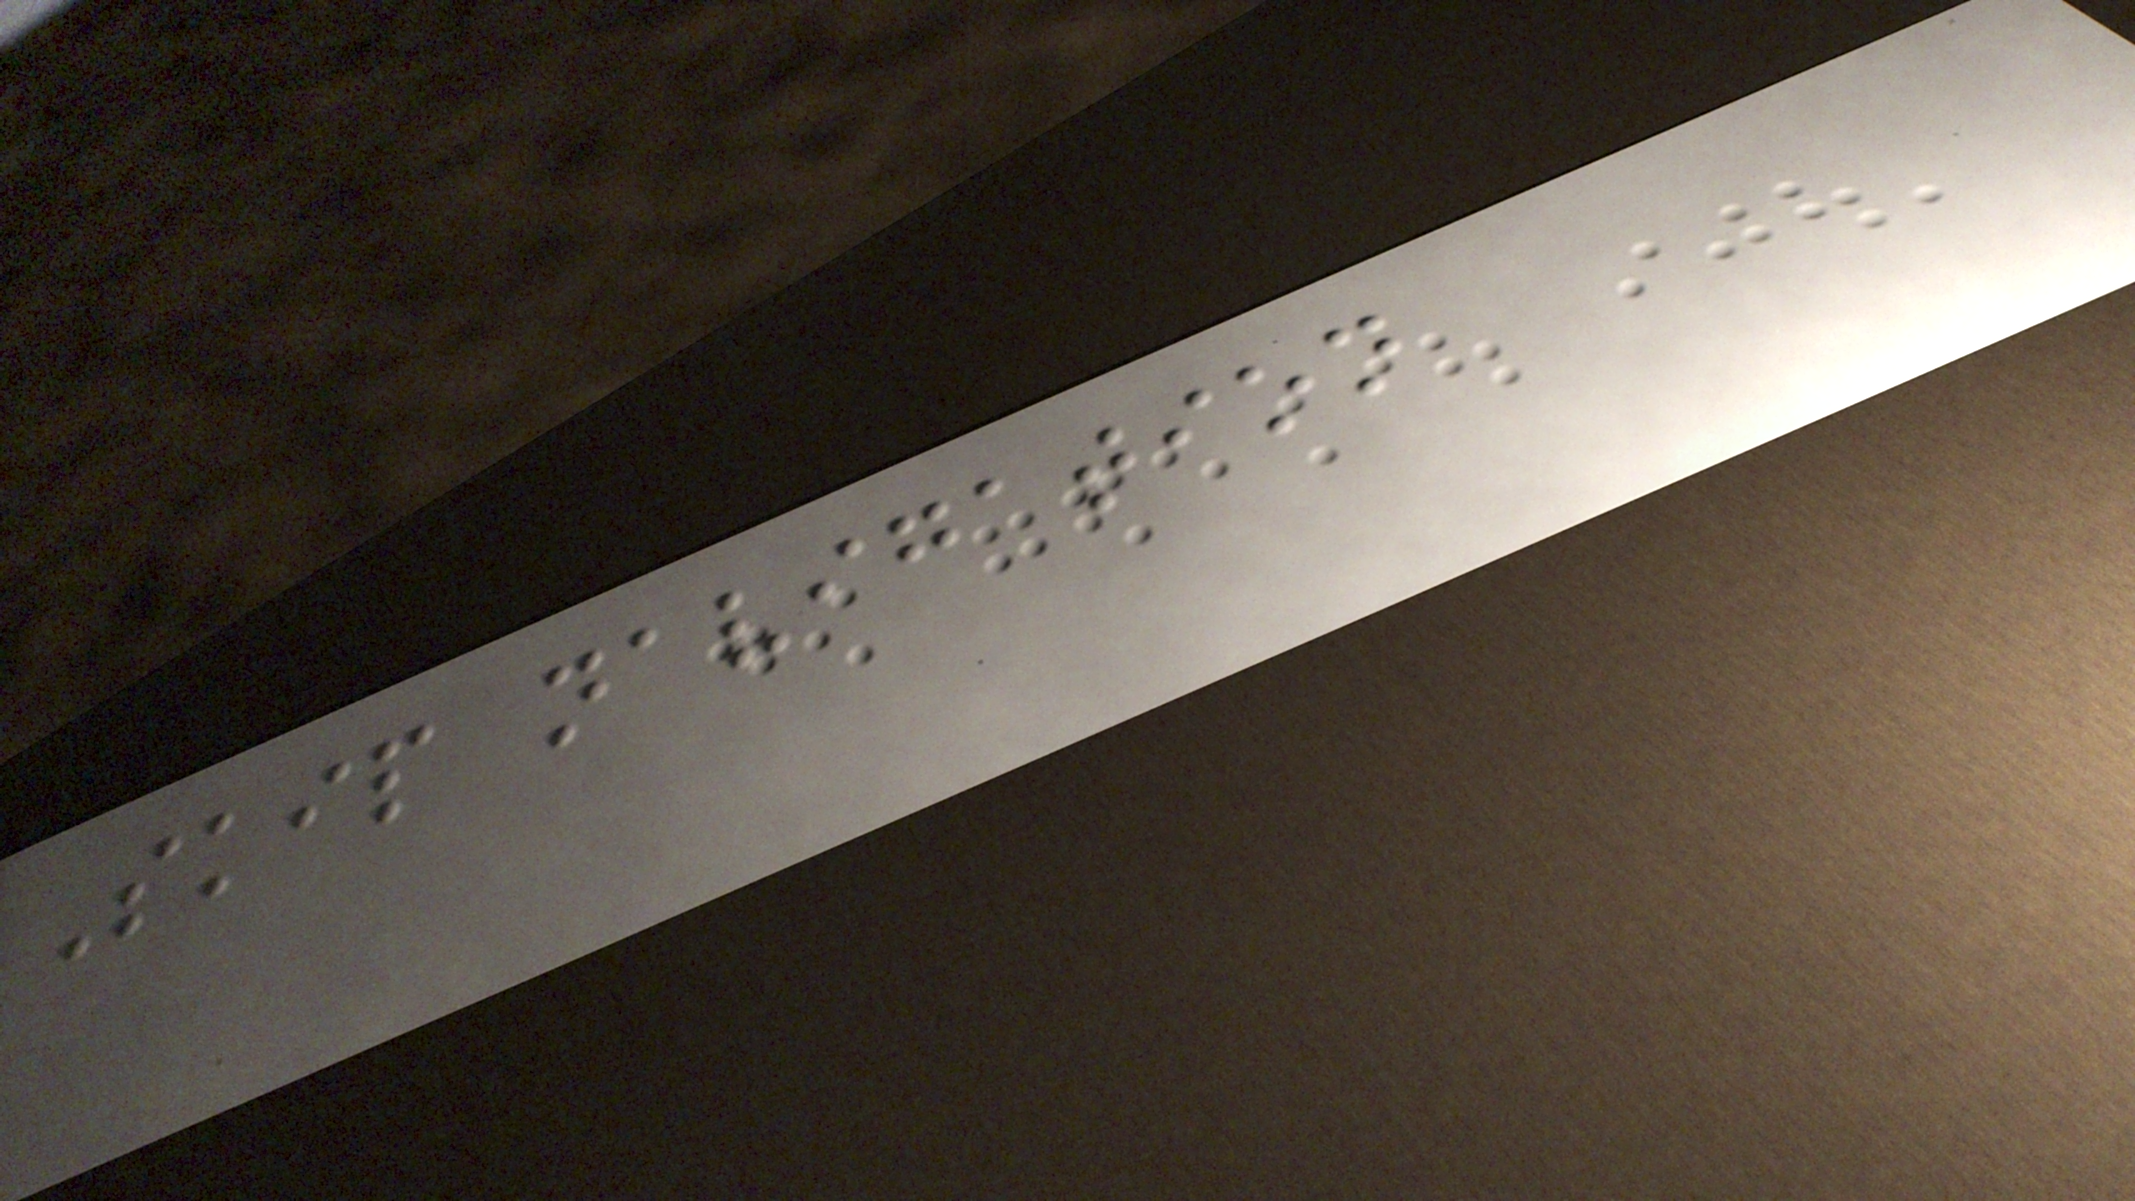Skip navigation
